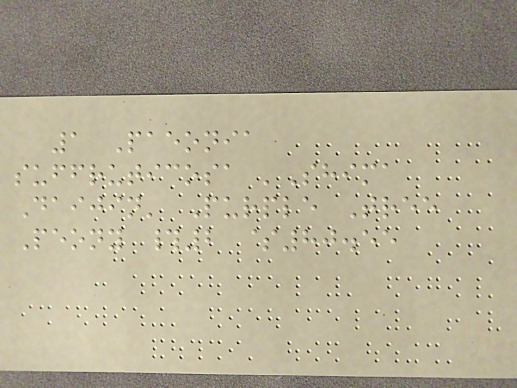1 Paeonia
suffruticosa 'Shima
Daijin' Purple Tree
Peony #2 $80.55
